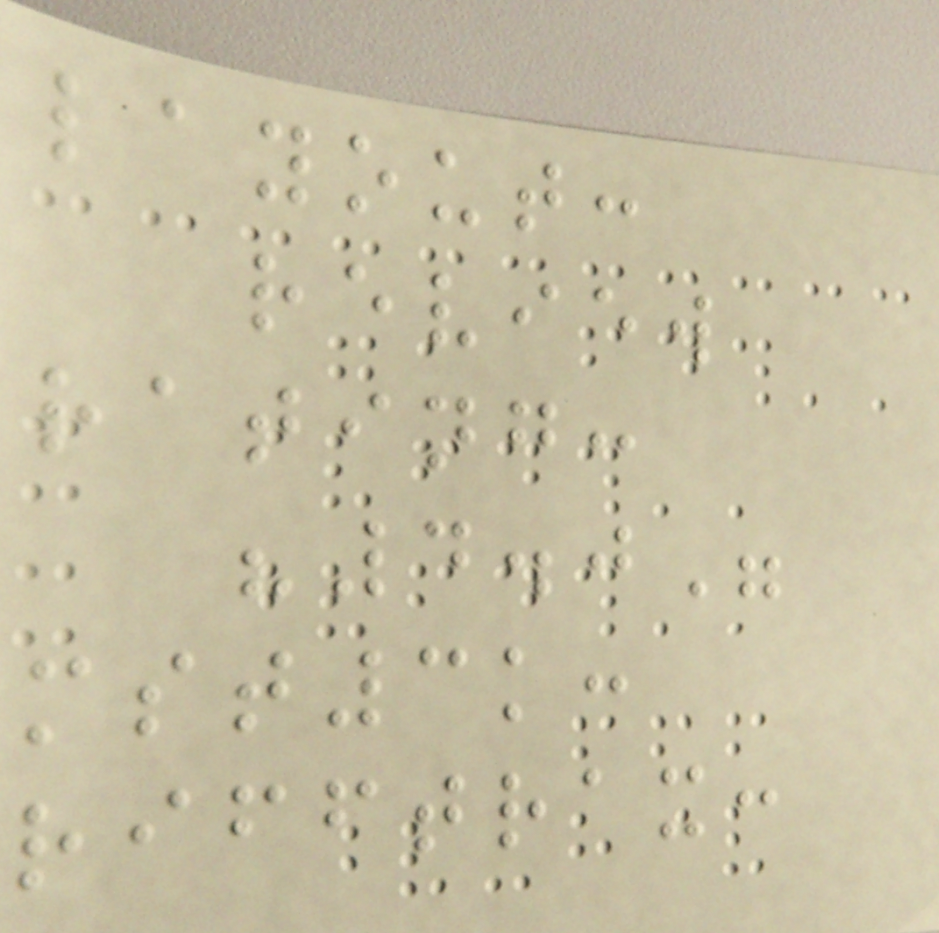layout:
review
rating:
"4.0"
mst3k:
rifftrax:
